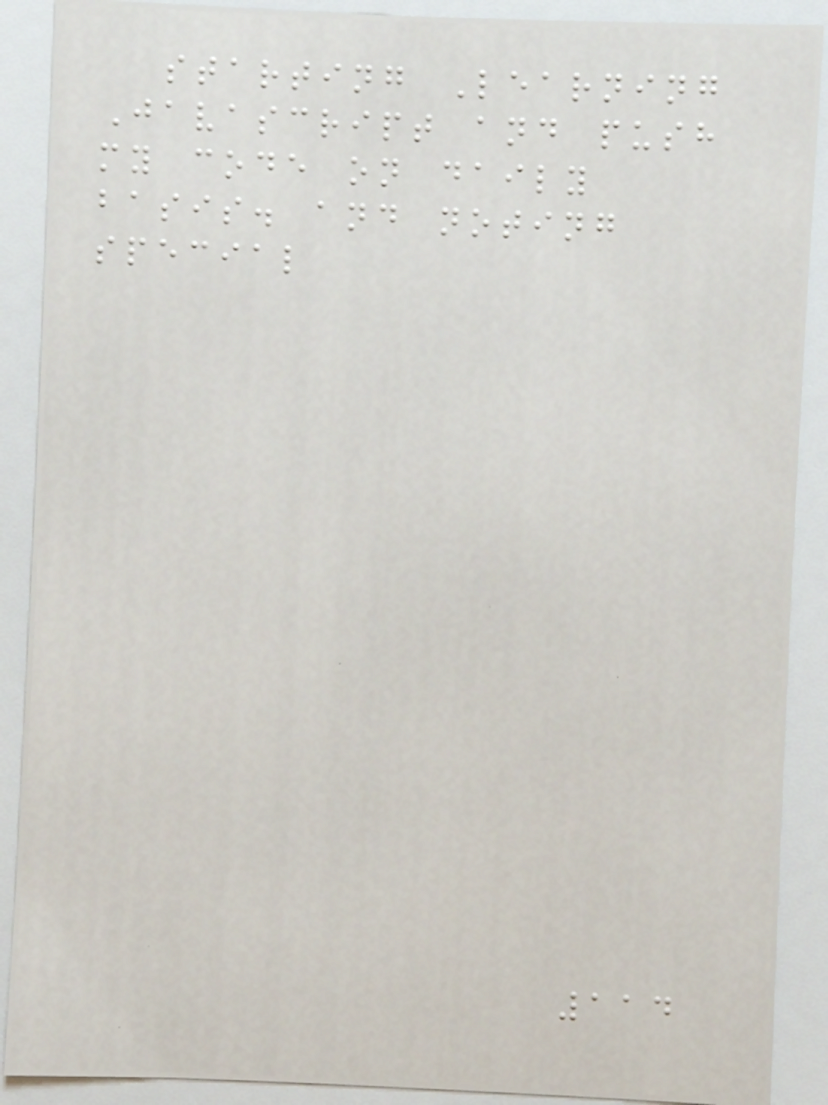starting Learning
Javascript and push
my code on daily
basis. and noting
special
114
